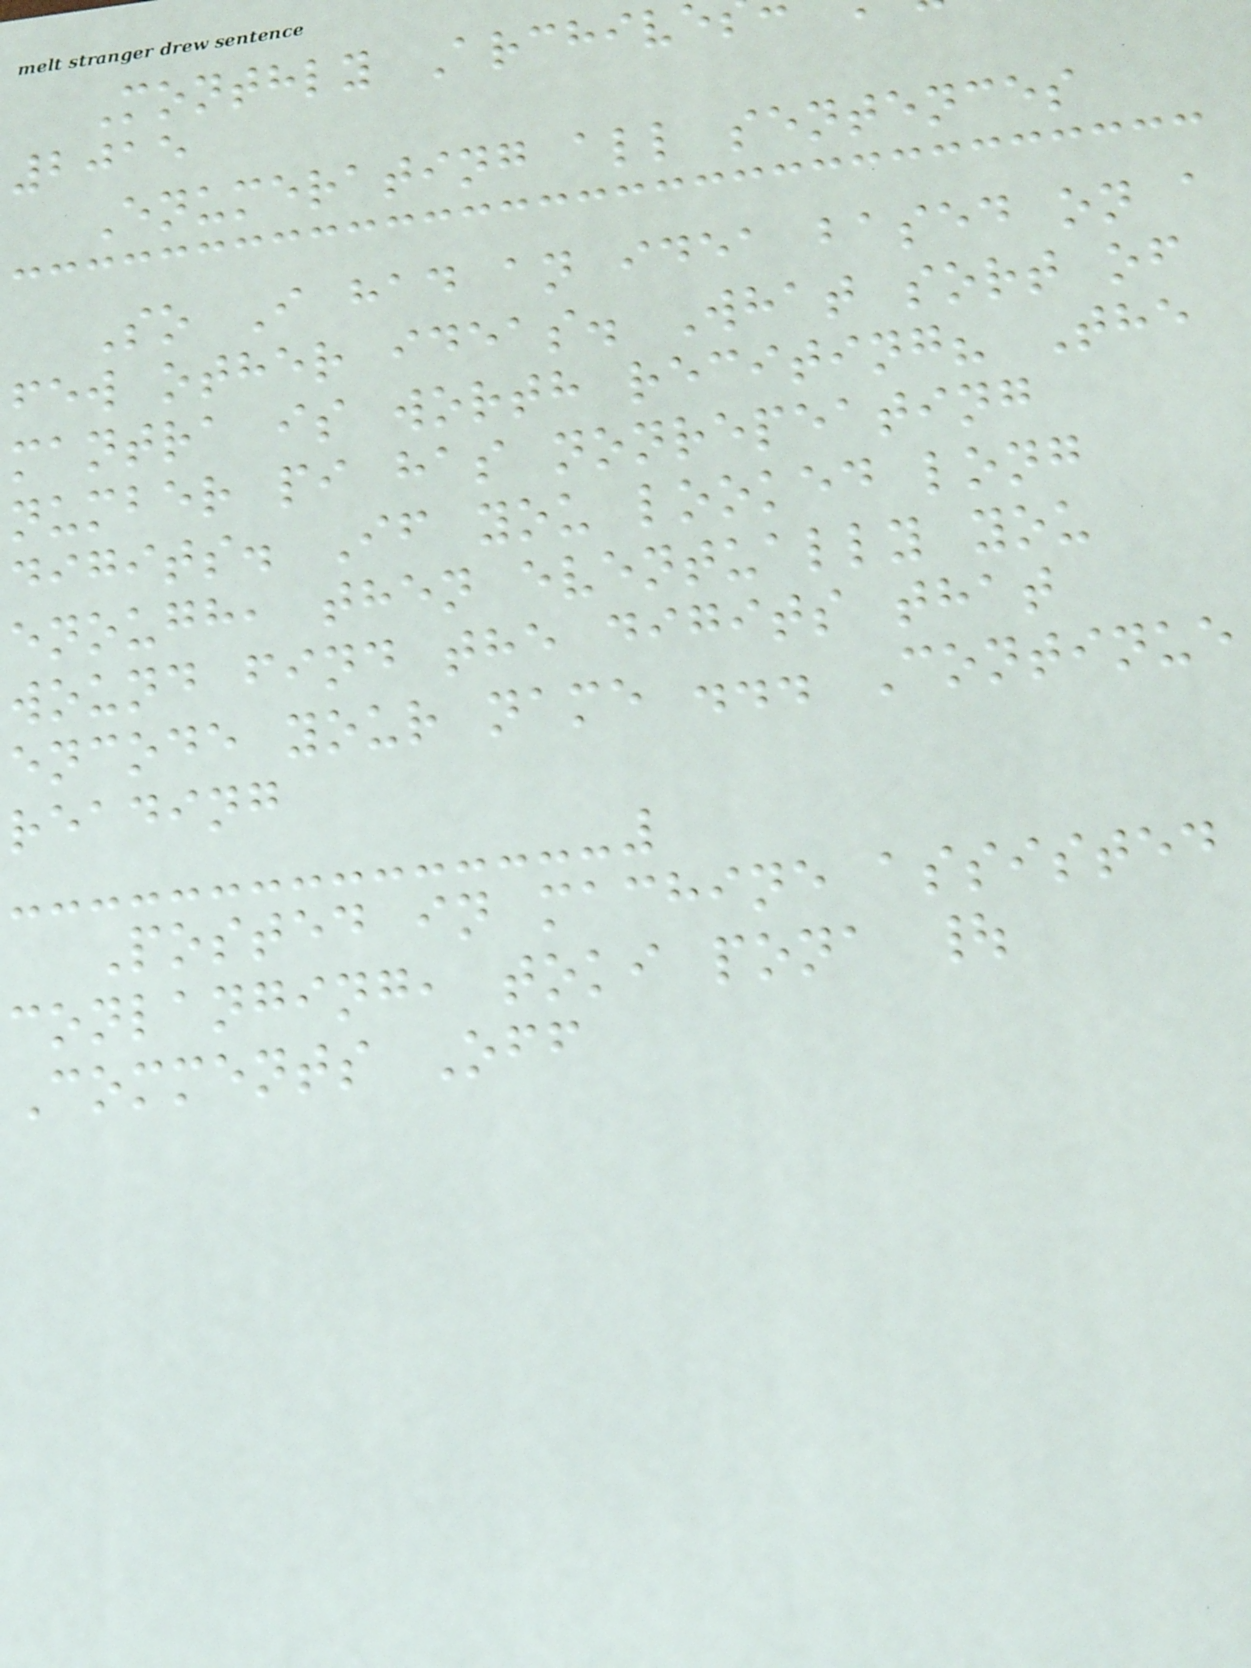Monthly Archiv
2015
Enumerating all sentences
So I had an idea based on a
few other ideas. What sort of
mantra is worth reciting? The
number pi has nonrepeating
digits. If you looked long
enough, then eventually you
wound find the digits that
encode your name ... Continue
reading
Posted in machine assisted
conlanging, toki pona |
Comments Off
